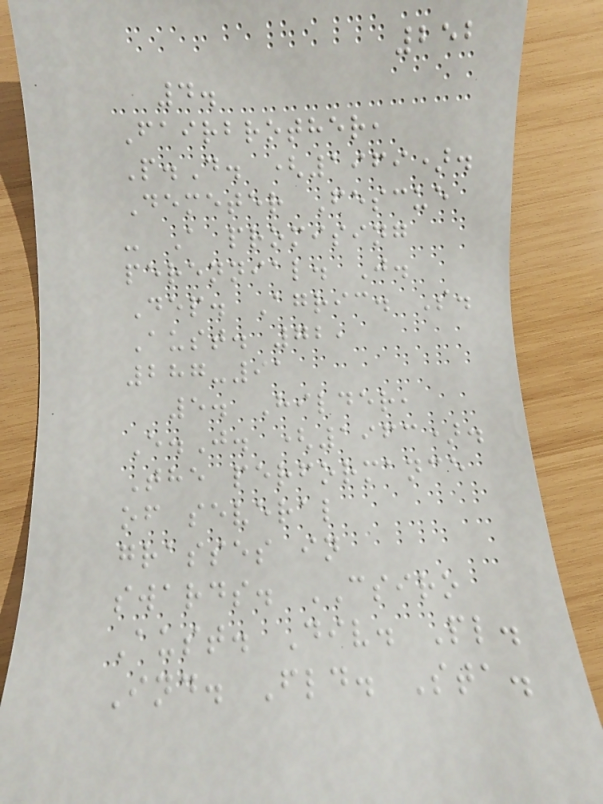252
4.
Fairbrother,
P.D. (1969).
Demeter Fescue
- A promising
perennial. J.
Dep. Agric. S.
Aust. 72,
287-91
5. Hilder,
E.J. (1963).
The performance
of several
grasses in
swards. CSIRO
Aust. Div. Pl.
Ind. Fld. Sta.
